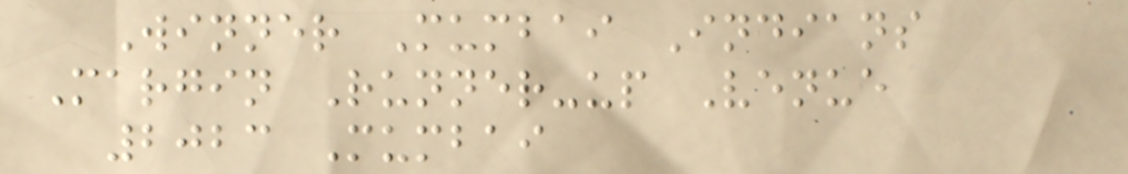Winner Mumbai Indians
Margin Runner-up Venue
2023 Mumbai
